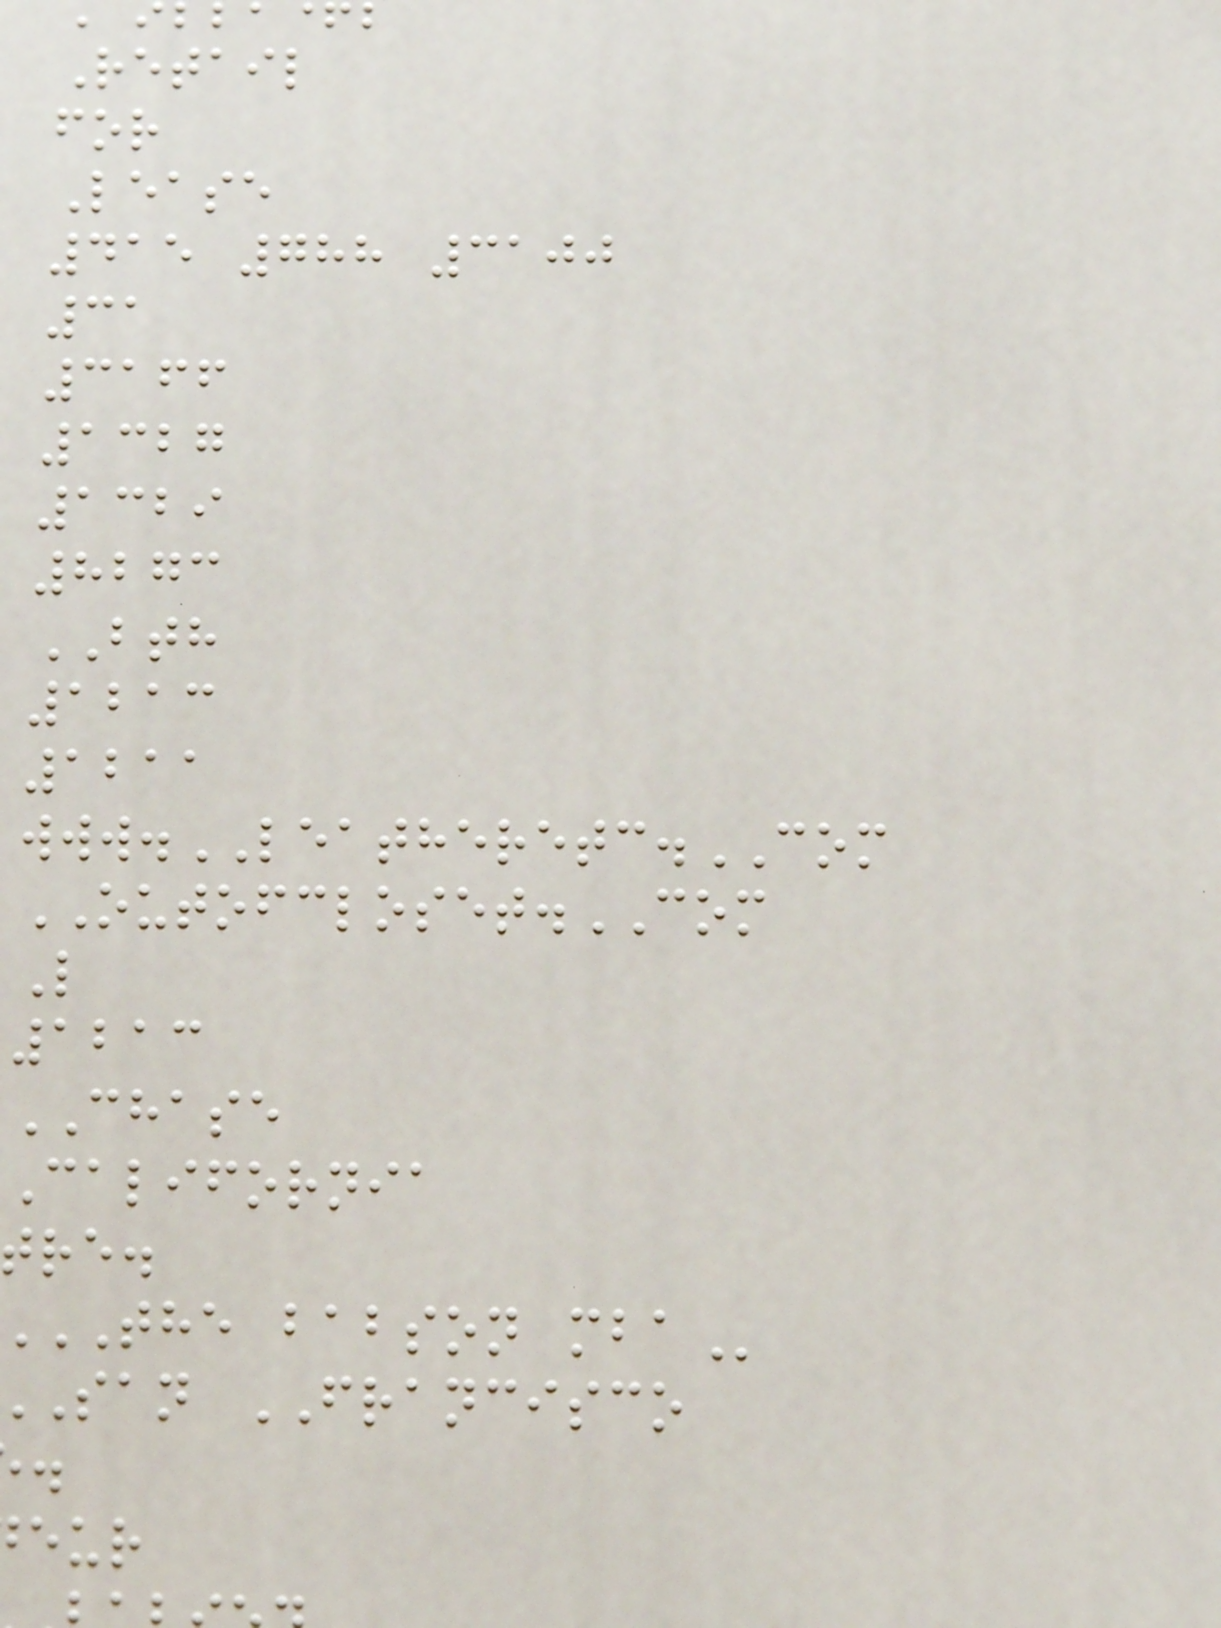Retail
for
Lease
415 788 3100
31
3166
1327
1329
8273
BTH
1213
1211
www.LEATHERETC.COM
OUTOFCLOSET.COM
L
1213
CHASE
California
tre.
THE babson
san FRANCISCO
